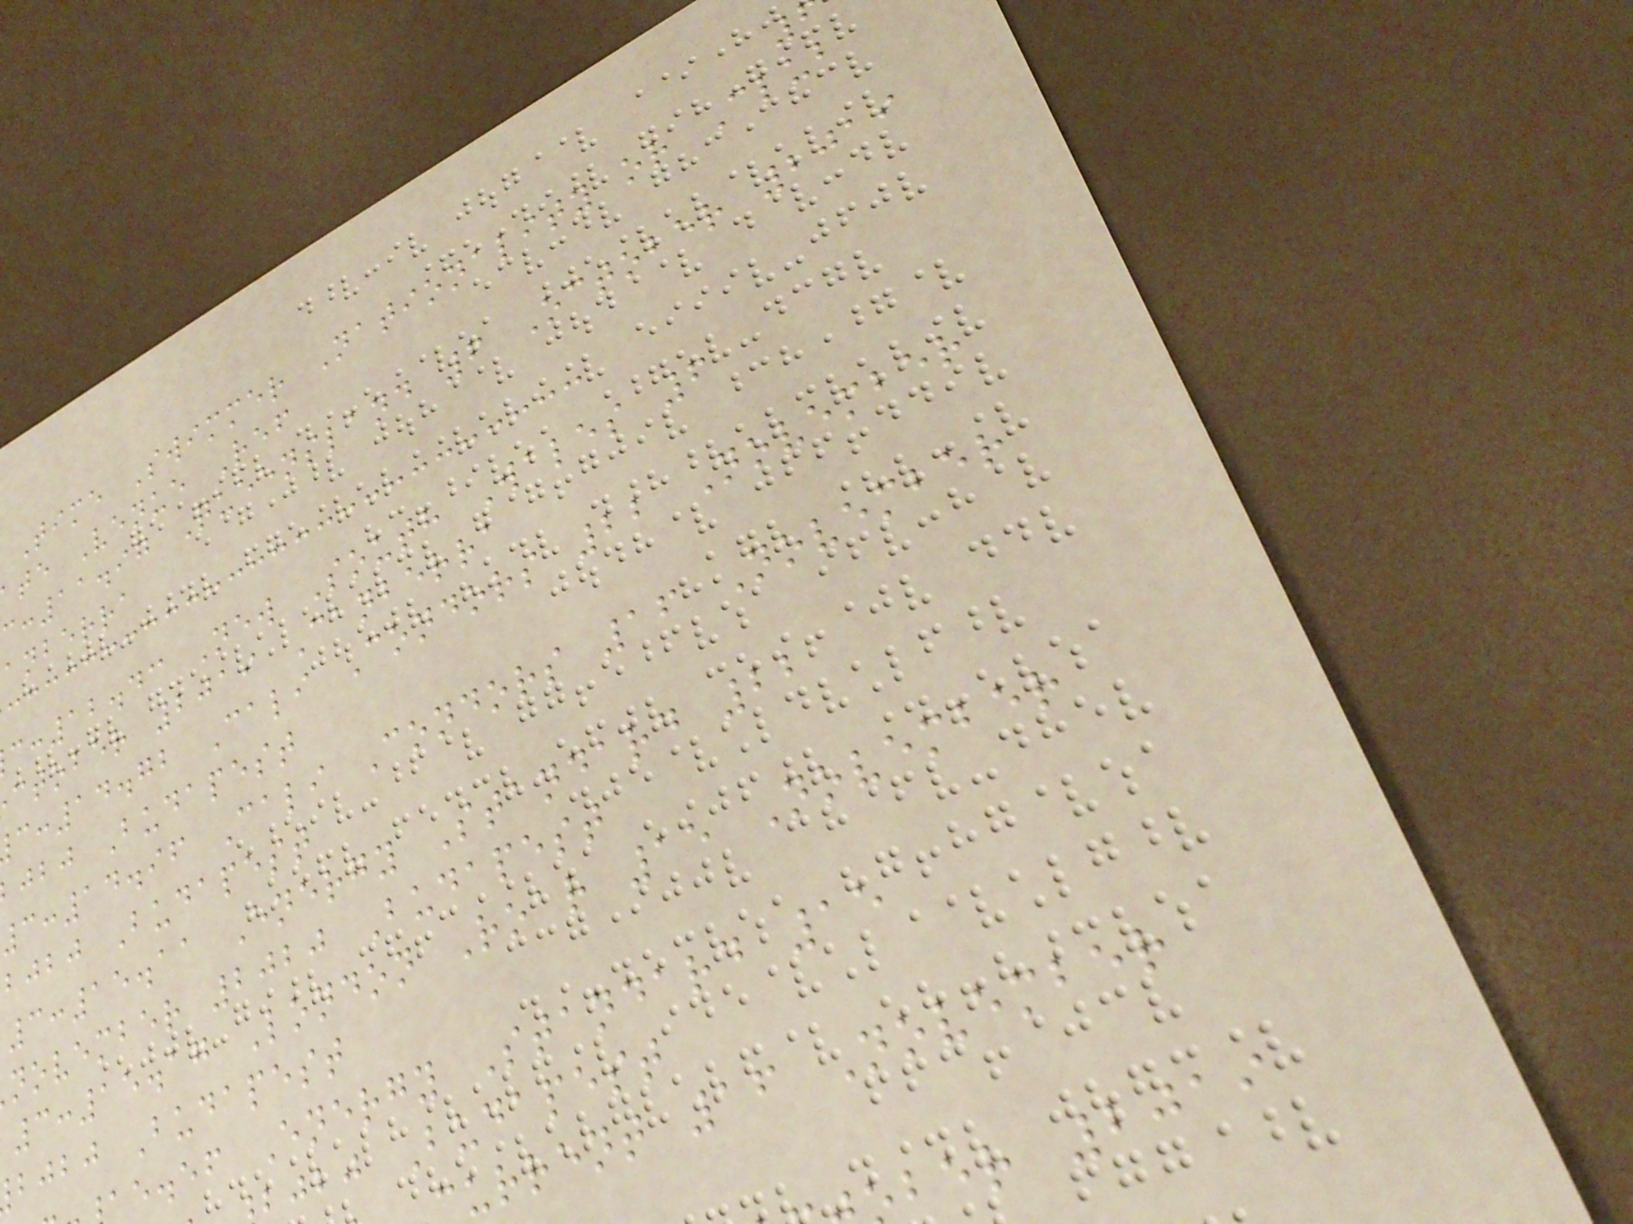Time Swimmer Nationality or Club
te Venue Ref
:11.97 Queensland 6 October 2019
anberra
:12.43 New South Wales 6
ctober 2019 Canberra
:14.72 Cali Condors 22 November
jbj Budapest
3:14.96 Cali Condors 16 November
bjbj Budapest
3:15.11 Energy Standard 22
november 2020 Budapest
3:15.17 London Roar 15 November
bjbj Budapest
e.ef Energy Standard 15
jbj Budapest
urrent 16 November
